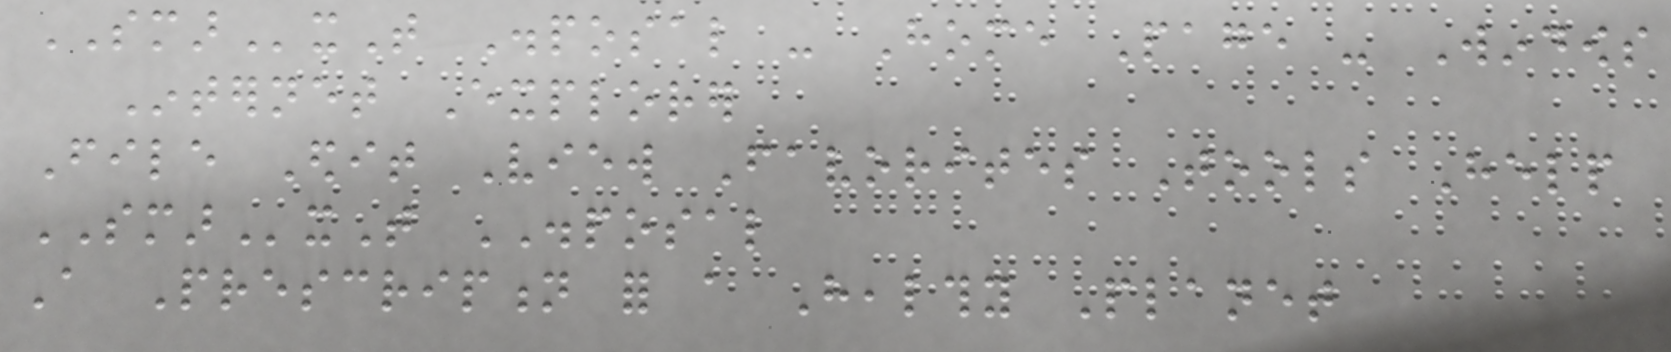SMARxT Disposal - Home Page - Windows
Internet Explorer
File Edit View Favorites Tools Help
SMARxT DISPOSAL
A Prescription for a Healthy Planet
